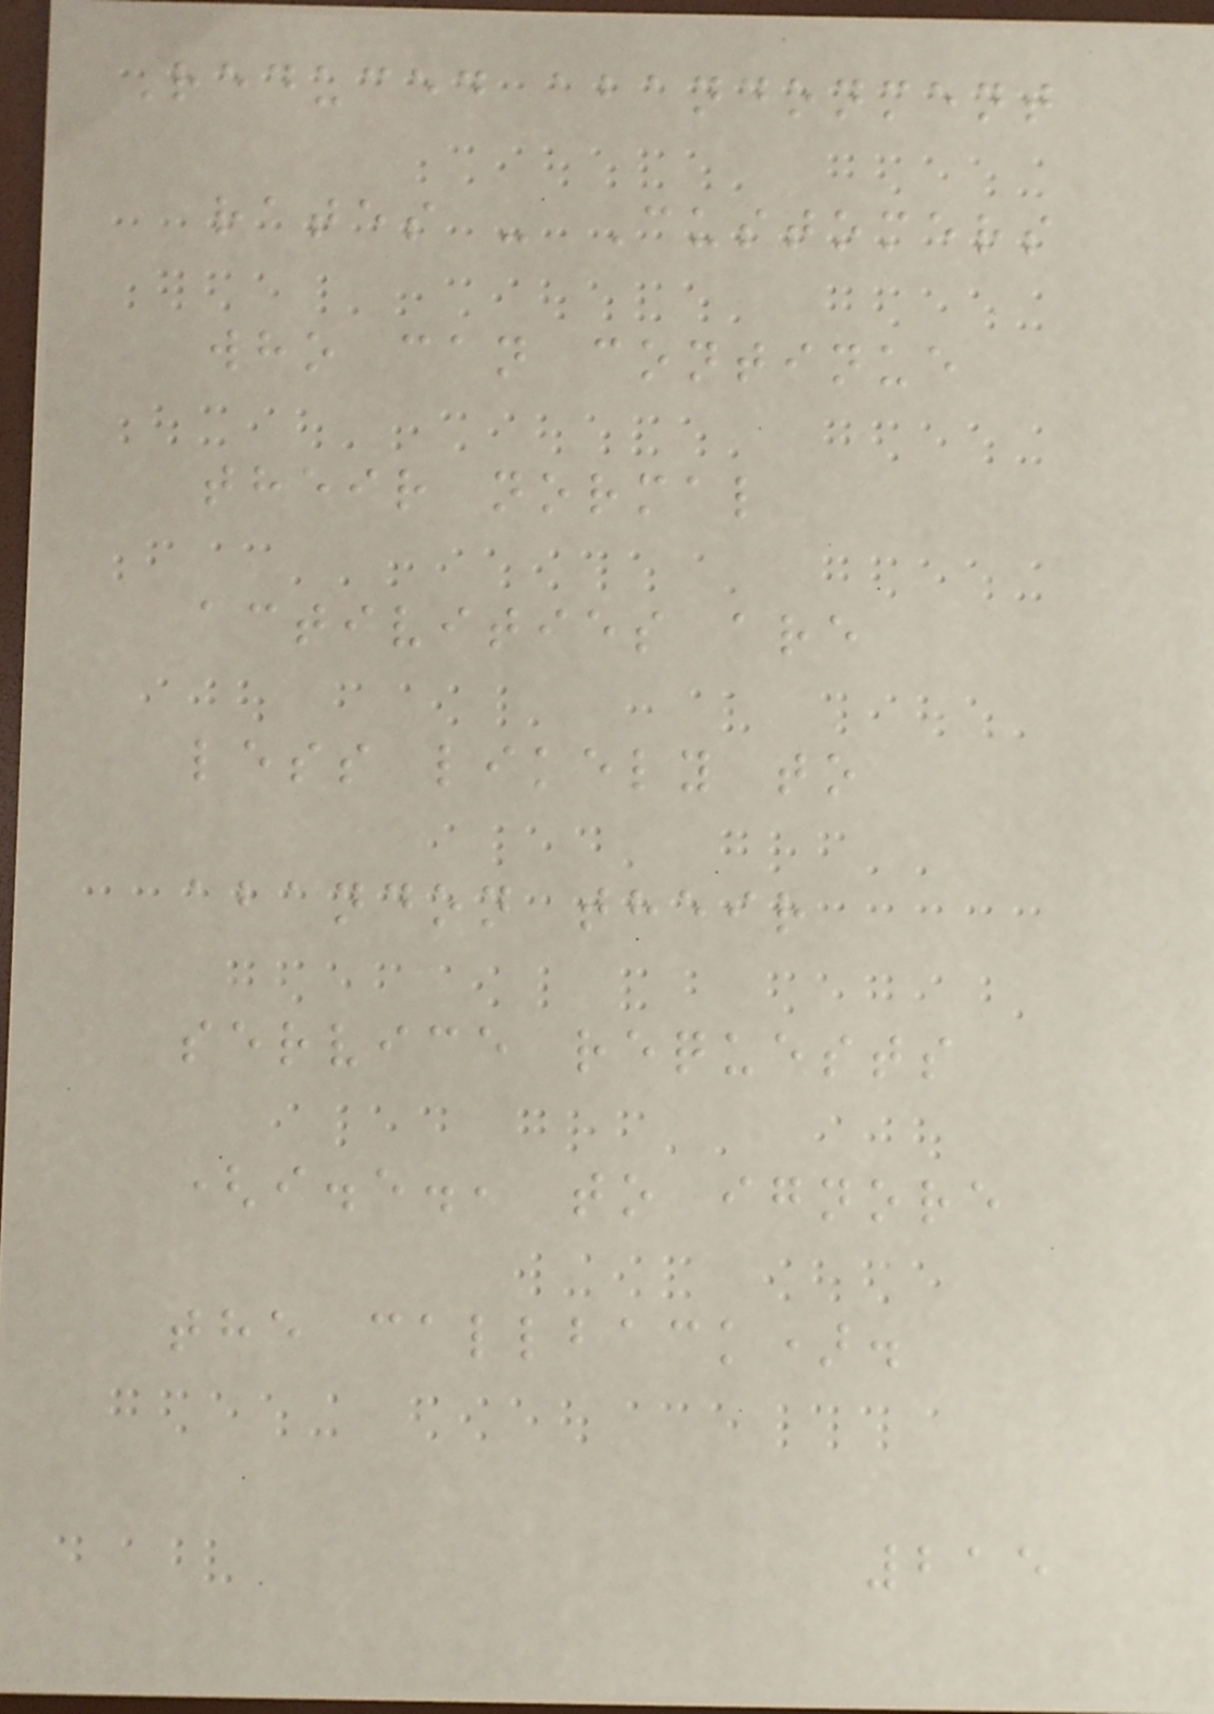Reduced abandonment
rates - Customers
who can continue
their normal
activities are
less likely to
abandon their
service requests
(i.e., to ignore
the callback).
215
